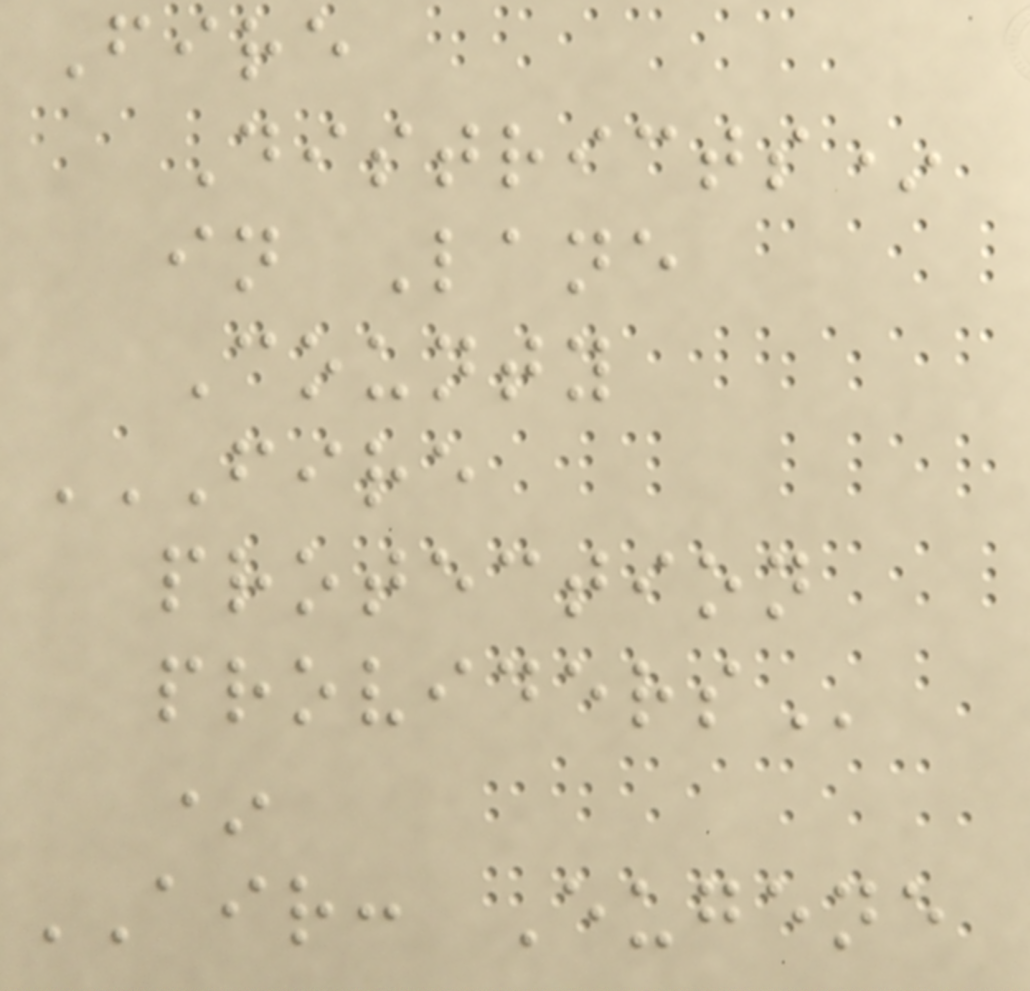Fire
Districts*
in Lane
County
FIRE
PROTECTION
PROVIDERS
*
AIR: Eugene
